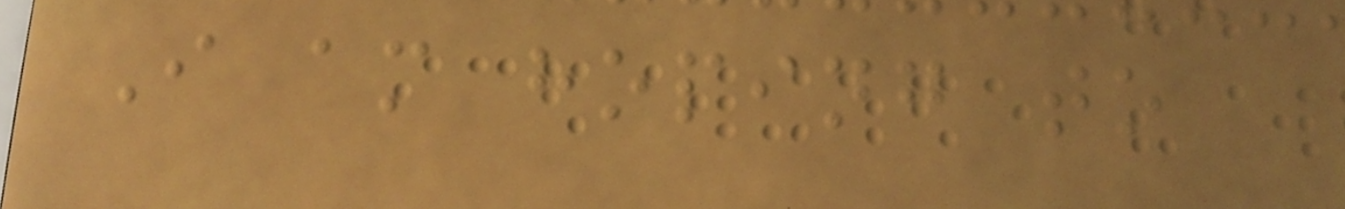I am hoping to
